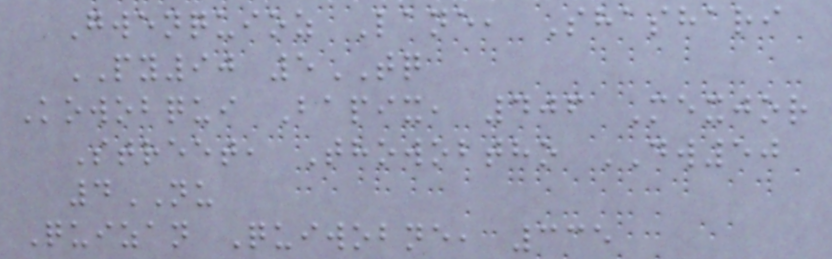Gwenquioz Lane, Shashari
PY90 5TQ
Kowobqui Bapix, 406 Mexjor
Street, Thowobtho DW50
4NU
Quizan Quiwobne, 335
